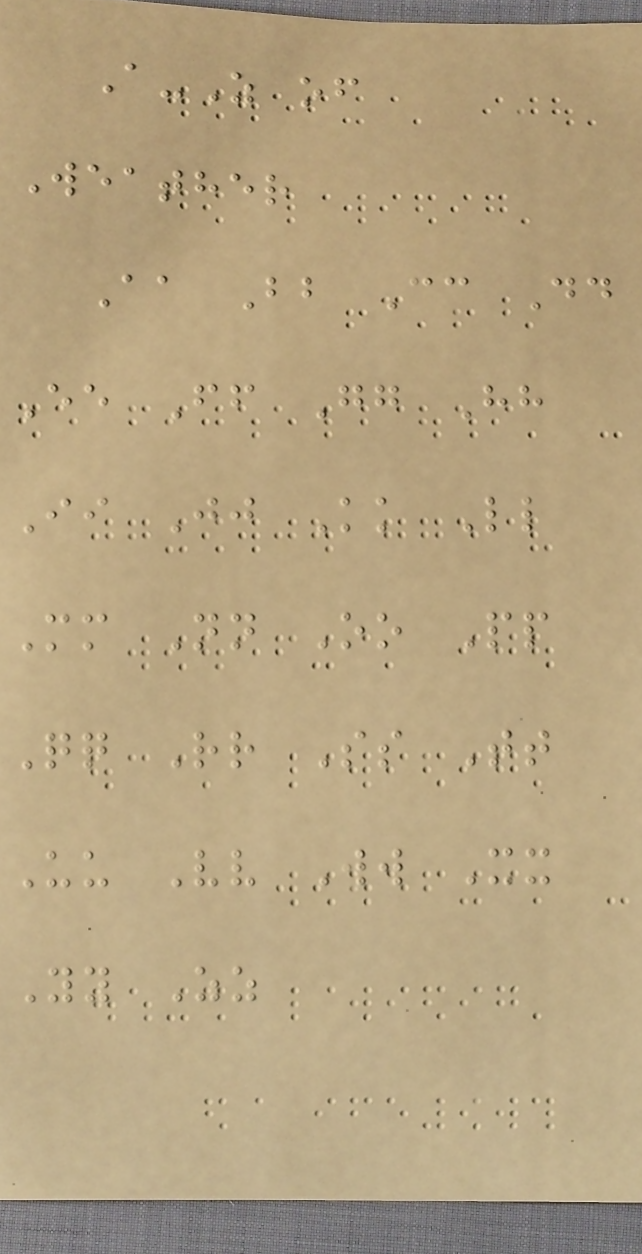A-Z of
Weather
Aa Bb Cc Dd
Ee Ff Gg Hh
Ii Jj Kk Ll
Mm Nn Oo Pp
Qq Rr Ss Tt
Uu Vv Ww Xx
Yy Zz
